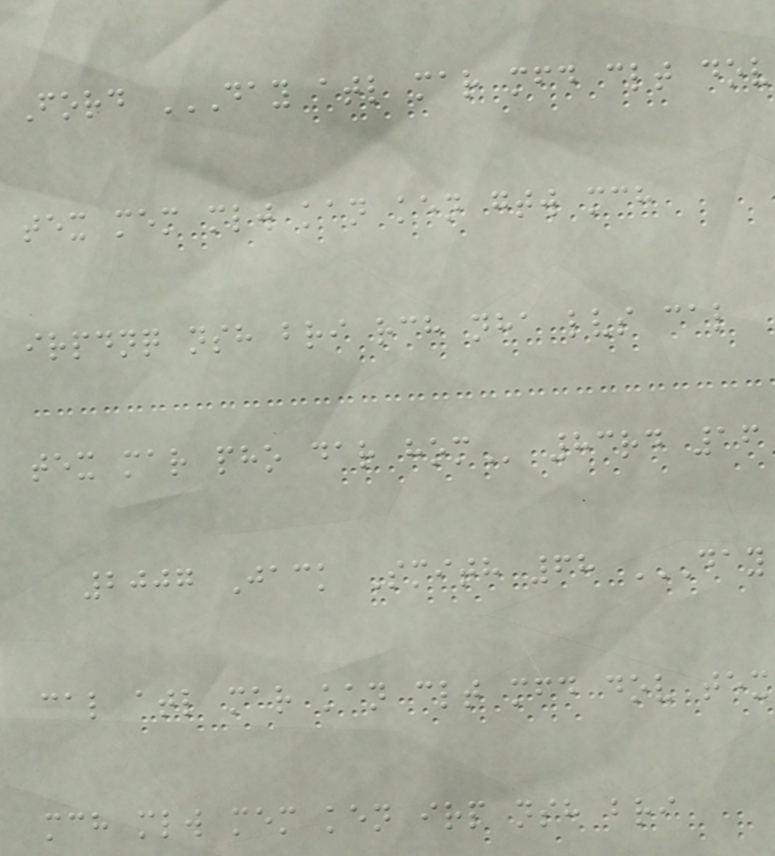Ford DAY ATL MAR MFD CLT DOV
TEX MEM MLW KAN KEN GTW MCH
IRPDNQ NSH BRI RCH NHA LVS CAL
TEX MAR PHO DAR HOM 83rd 16
2007 Jack Smith 68 DAY
CAL ATL MAR KAN CLT MFD DOV TEX
MCH MLW MEM KEN IRP NSH BRI
